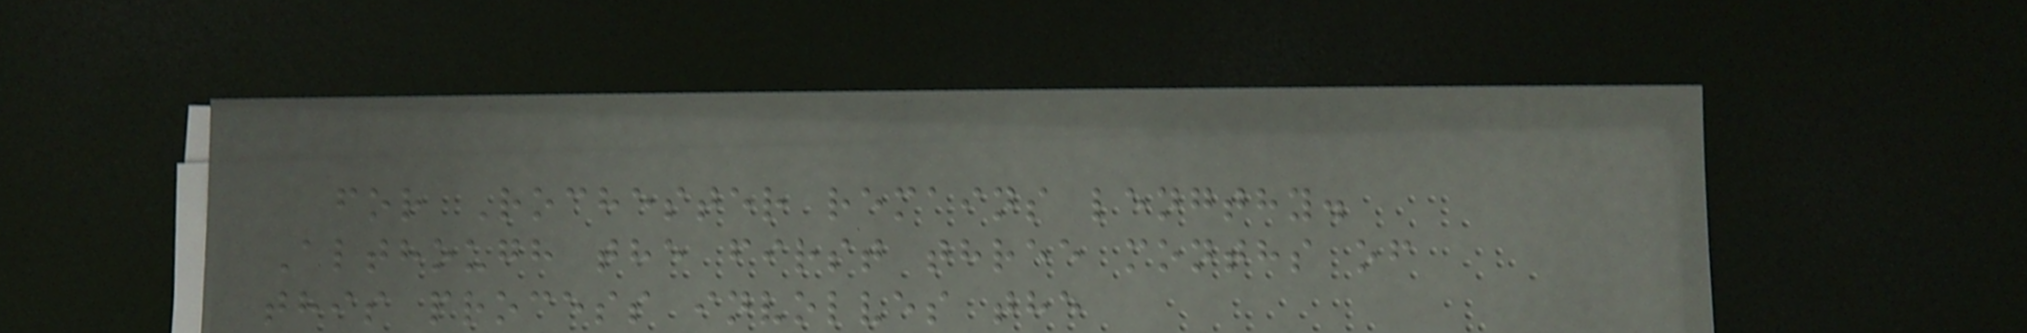for Rochester remains lengthy.
Although the first three months of
this process involves the
